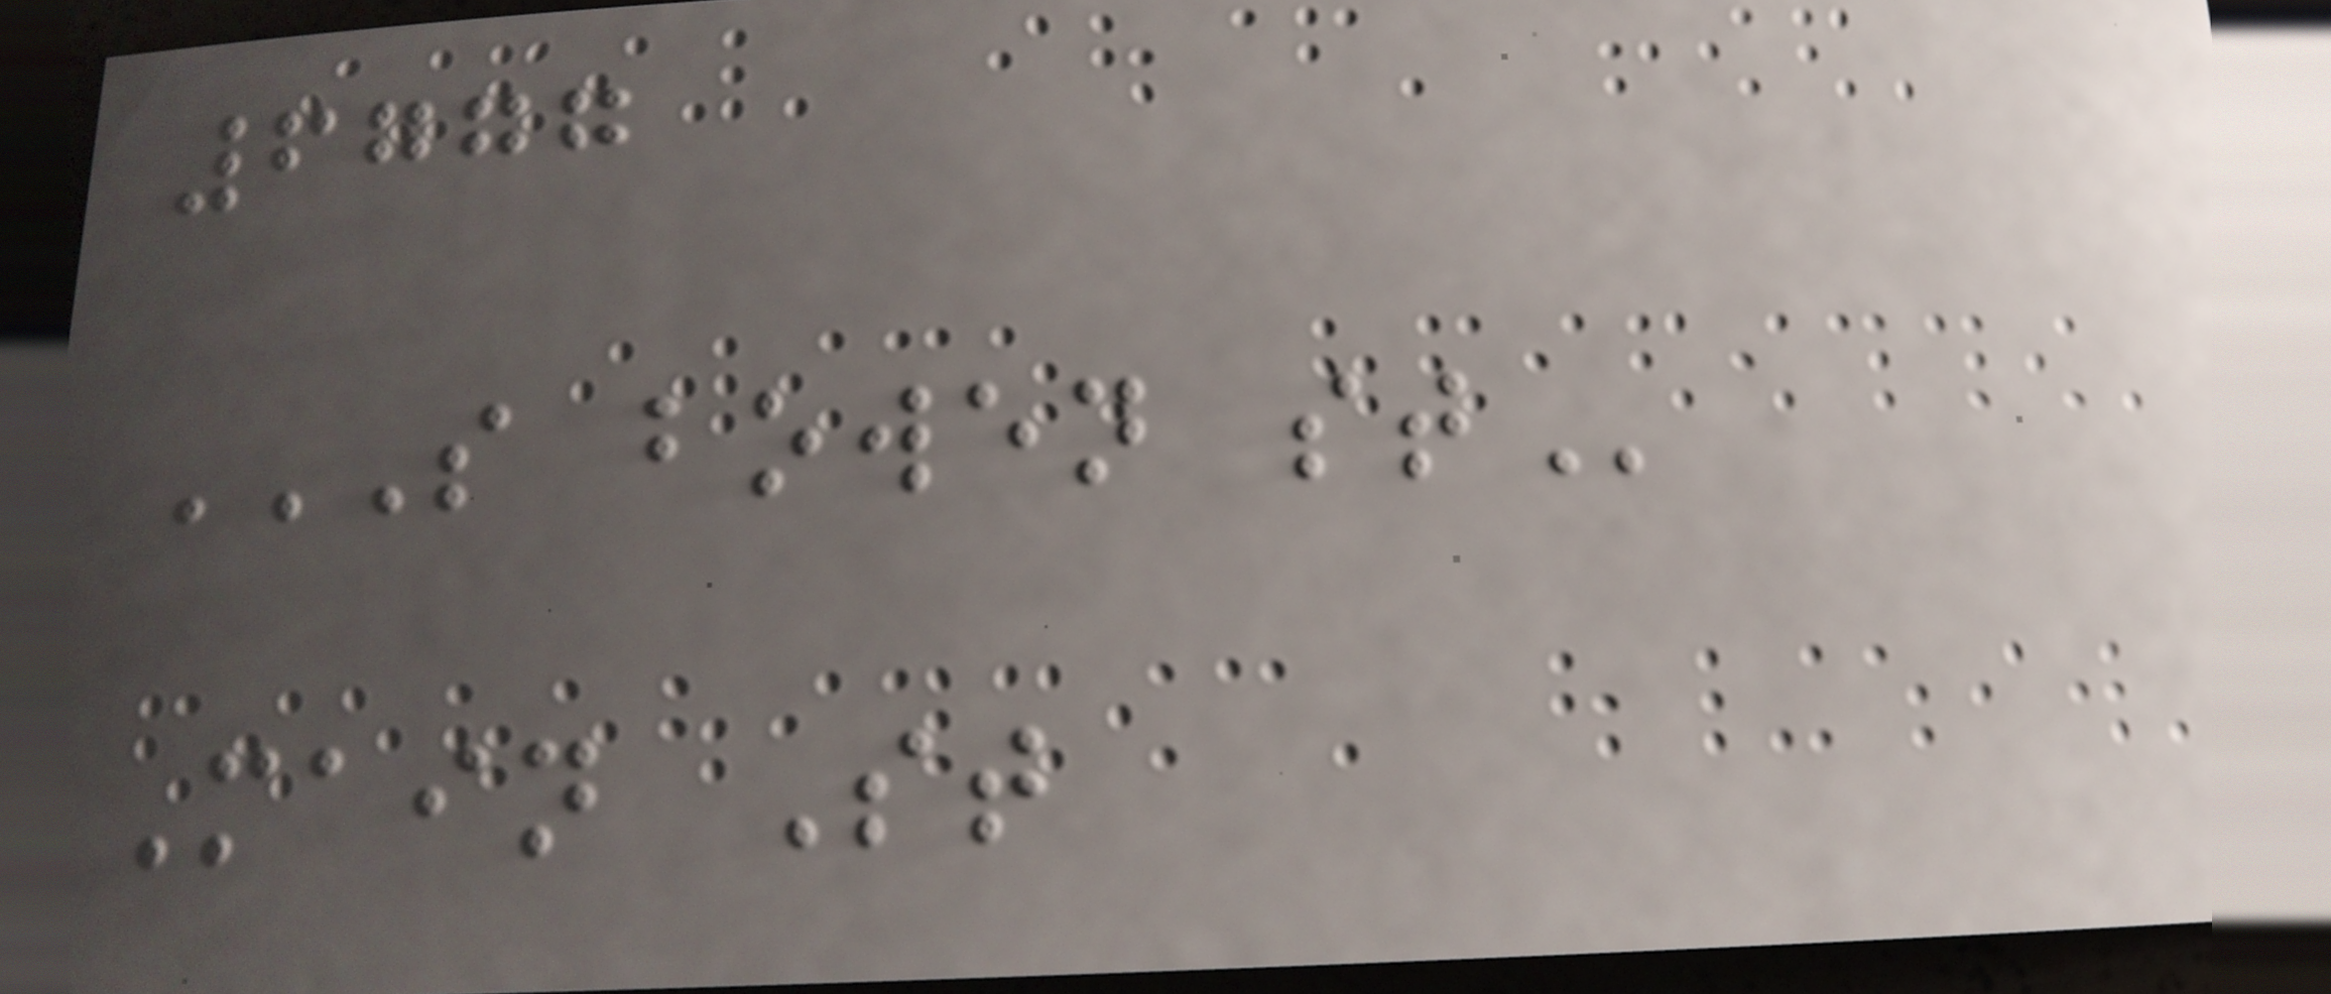6777
S BOWEN ST
Main St
